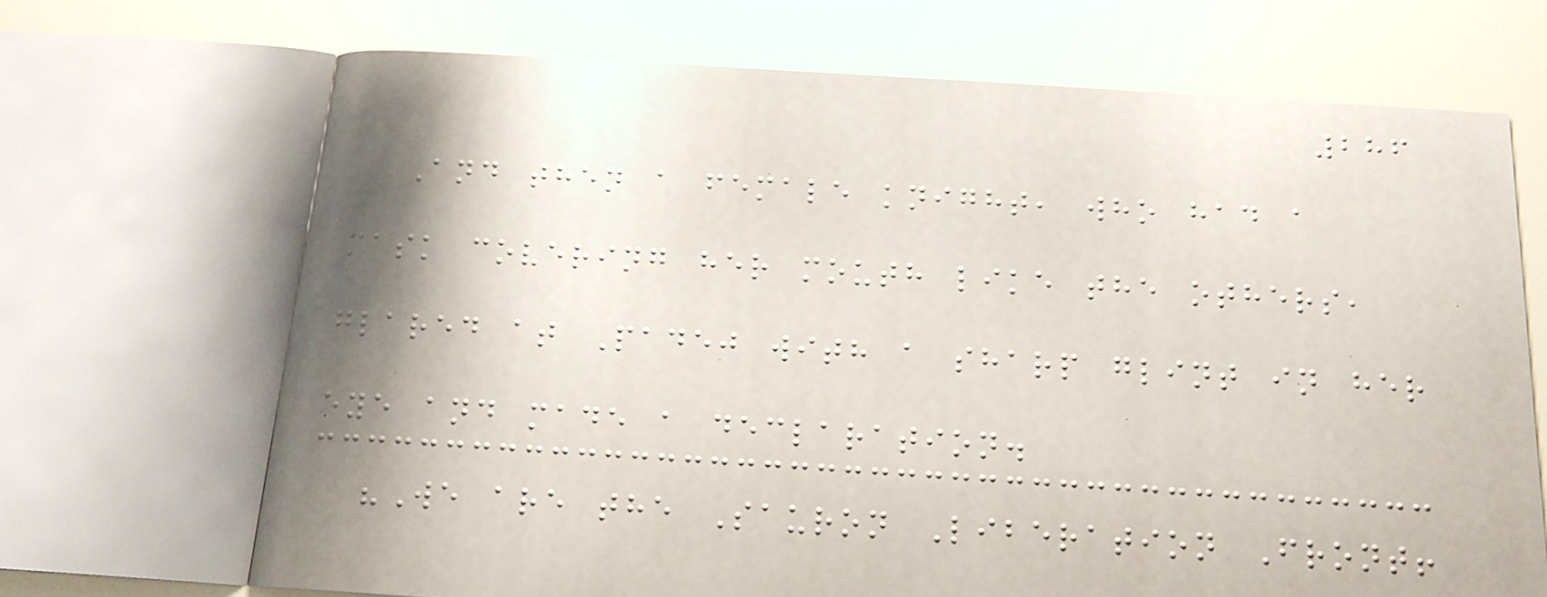286
And then a female knight, who had a
mask covering her mouth like the others,
glared at Padej with a sharp glint in her
eye and made a declaration.
"We are the Sauron Liberation Front!
